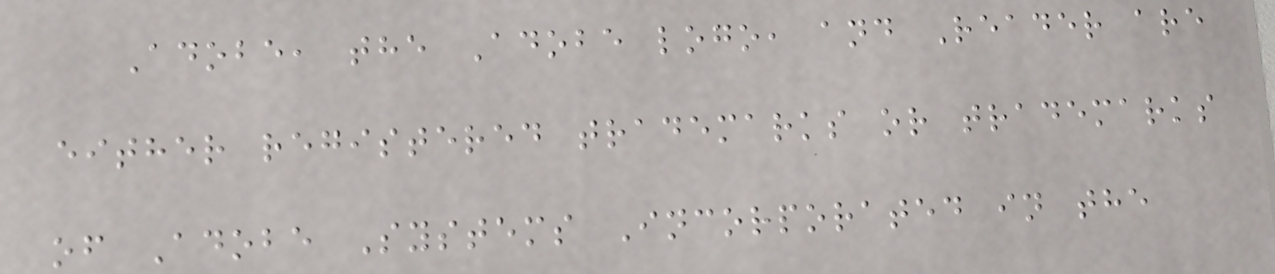Adobe, the Adobe logo, and Reader are
either registered trademarks or trademarks
of Adobe Systems Incorporated in the
